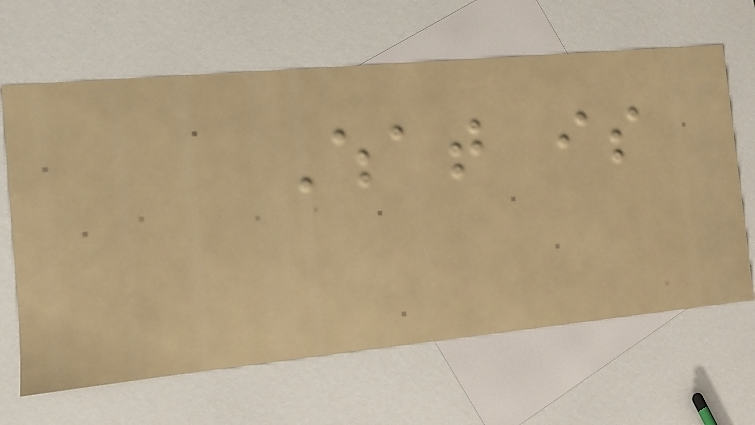What is
